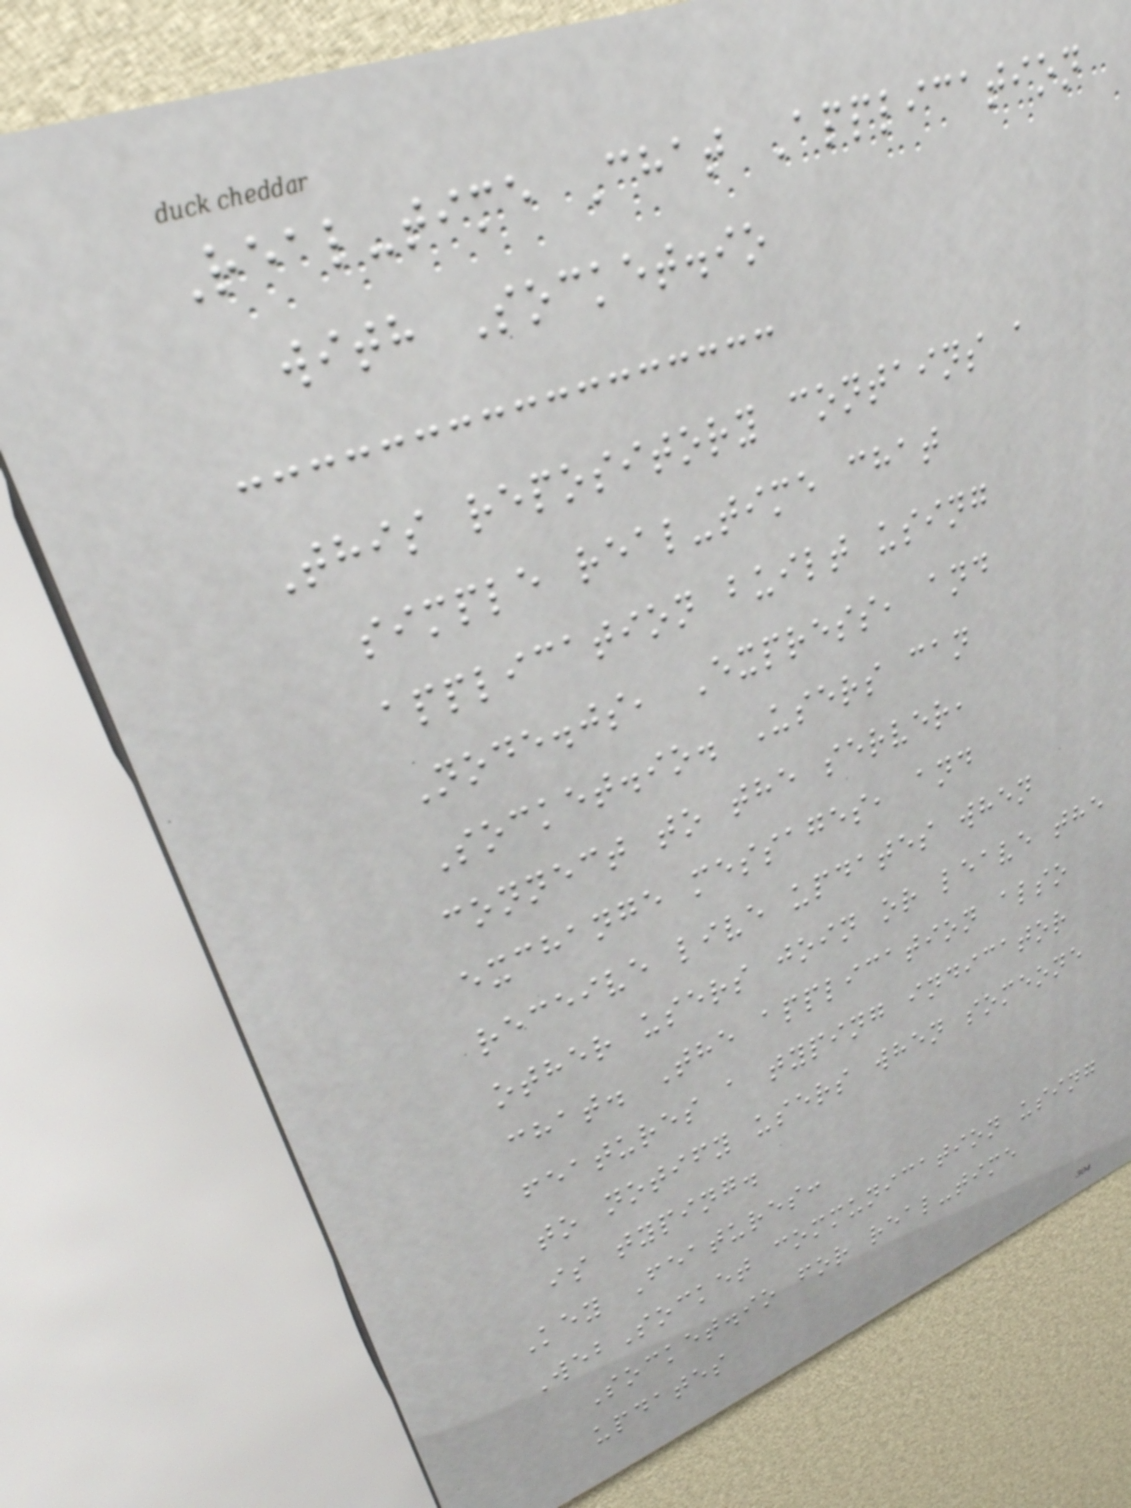Real-time Chat Application
with Socket.io
This repository contains a
simple real-time chat
application built using
Node.js, Express, and
Socket.io. Users can
connect to the server,
exchange messages, and
receive live updates when
other users join or leave the
chat. The application also
features a typing indicator
to notify users when someone
is typing.
Key Features:
WebSocket communication using
Socket.io for real-time
updates
